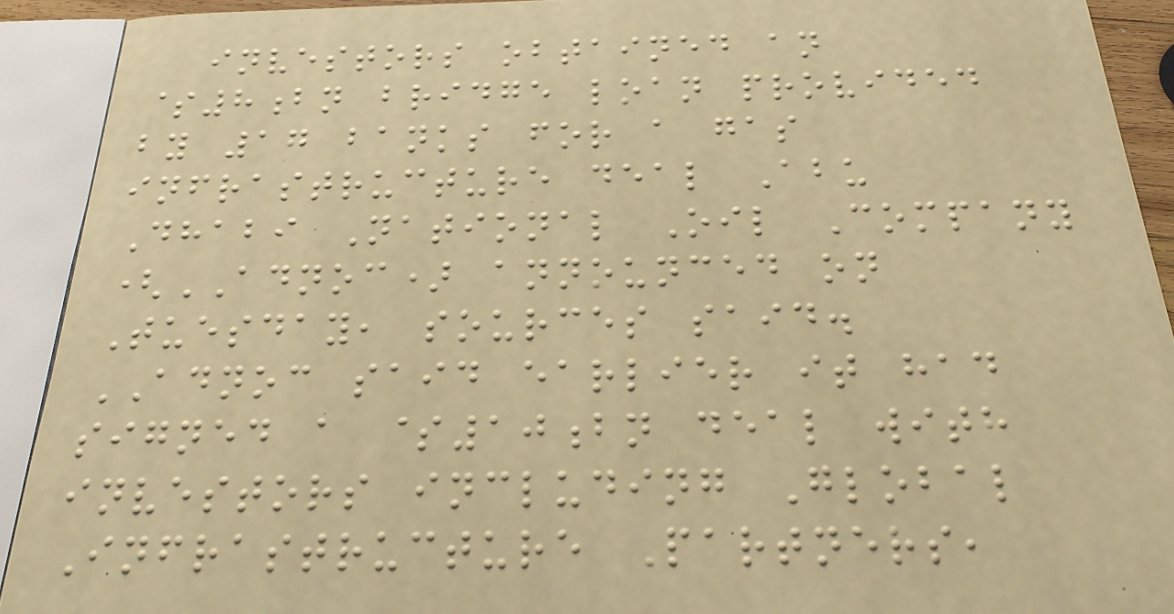investors obtained an
$8bn bridge loan provided
by 17 banks for a gas
infrastructure deal Abu
Dhabi National Oil Company
(ADNOC) announced on
Tuesday, sources said.
ADNOC said earlier it had
signed a $10bn deal with
investors including Global
Infrastructure Partners,
